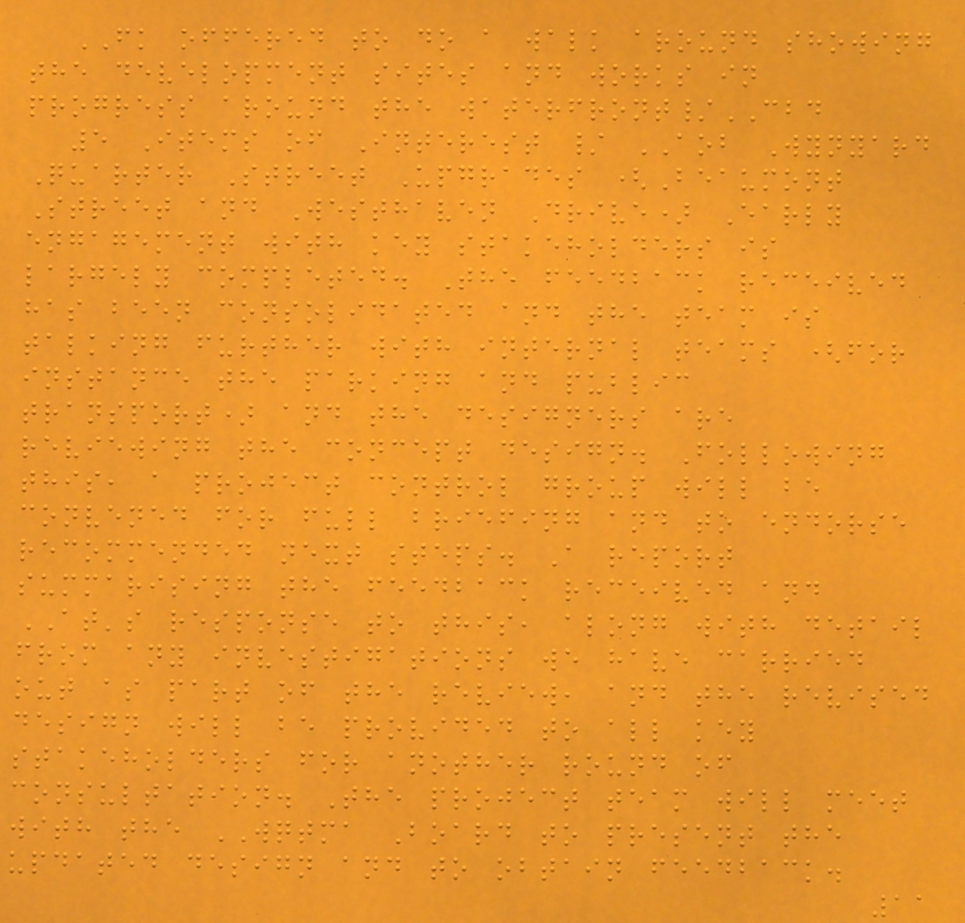FK offered to do a walk around showing
the development sites and works in
progress around the waterfront/CBD
5 Items of Interest / AOB Wynyard
Quarter Street Upgrades (Beaumont
Street and Westhaven Drive) Early
engagement with key stakeholders is
largely completed. The feedback received
has been consolidated and the team is
talking further with internal teams (for
instance the parking and public
transport) and the designers are
reviewing the concept design. Following
this, a project control group will be
convened for full briefing and to endorse
recommended next steps. A report
summarising the feedback received and
AT's response to this, along with detail
from any investigations we have carried
out as part of the review, and the revised
design will be provided to all key
stakeholders for another round of
consultation. The project team will meet
with the WQTMA Board to present the
updated design and to obtain feedback.
11
